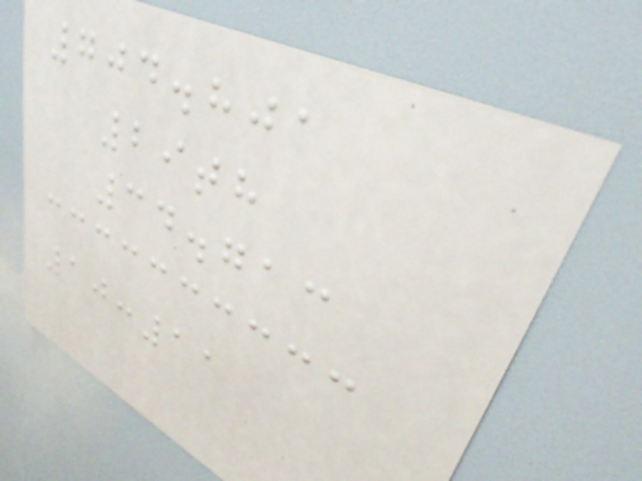704.801
29th
34.713
10:11
